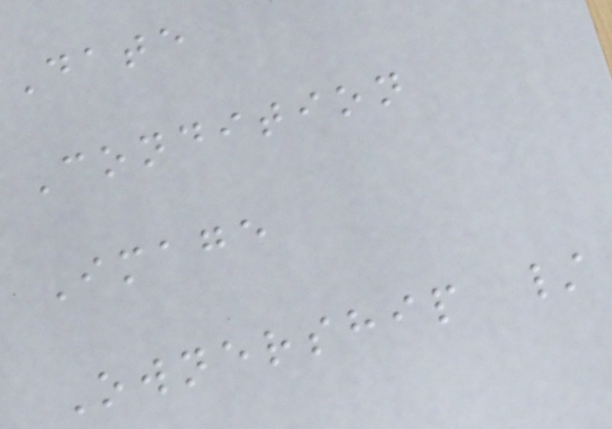Date
Condition
Image
Ownership /
